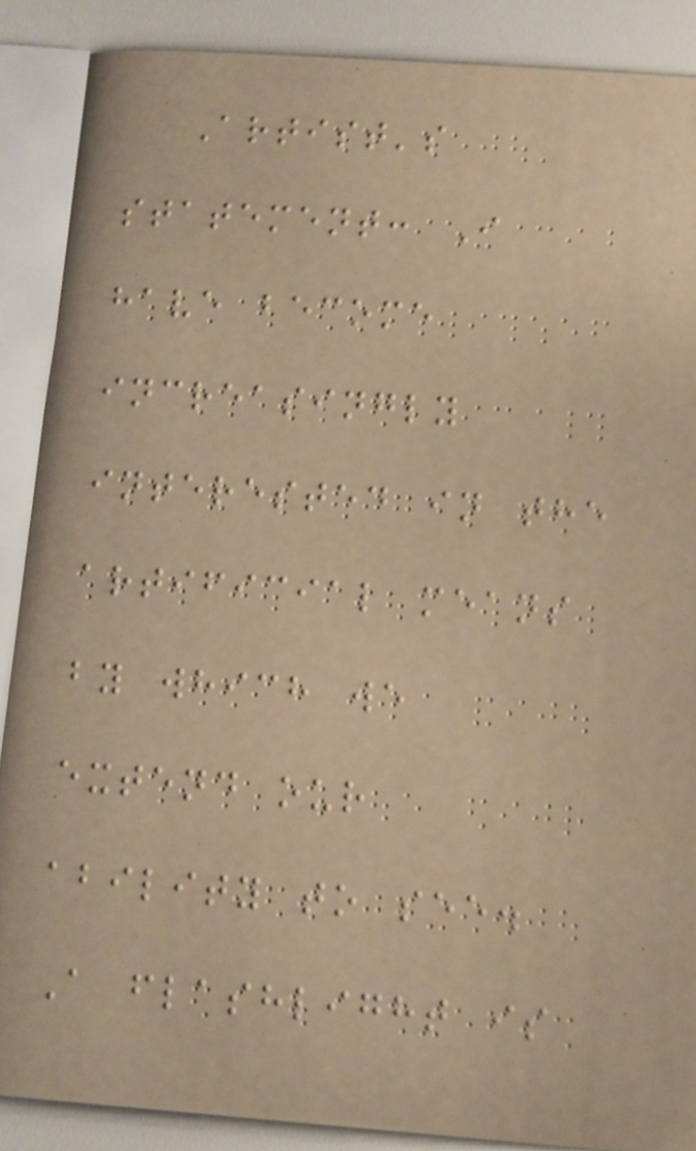Artist's
statement: I
have become
increasingly
interested in the
artificial means
by which we
extend our
ability to see.
A flashlight is
